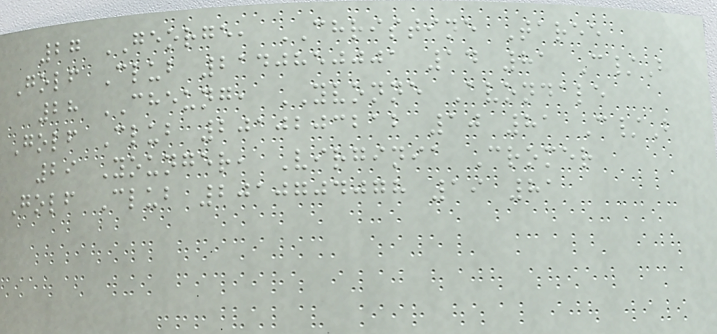27 GEORGE, CHRISTINE Taree
Golf Club 2140850001 14 81 C/B
28 CHEUNG, YVONNE Avondale
Golf Club 2010203212 10 81 C/B
29 Younger, Virginia Cromer
Golf Club 2010704078 19 81
